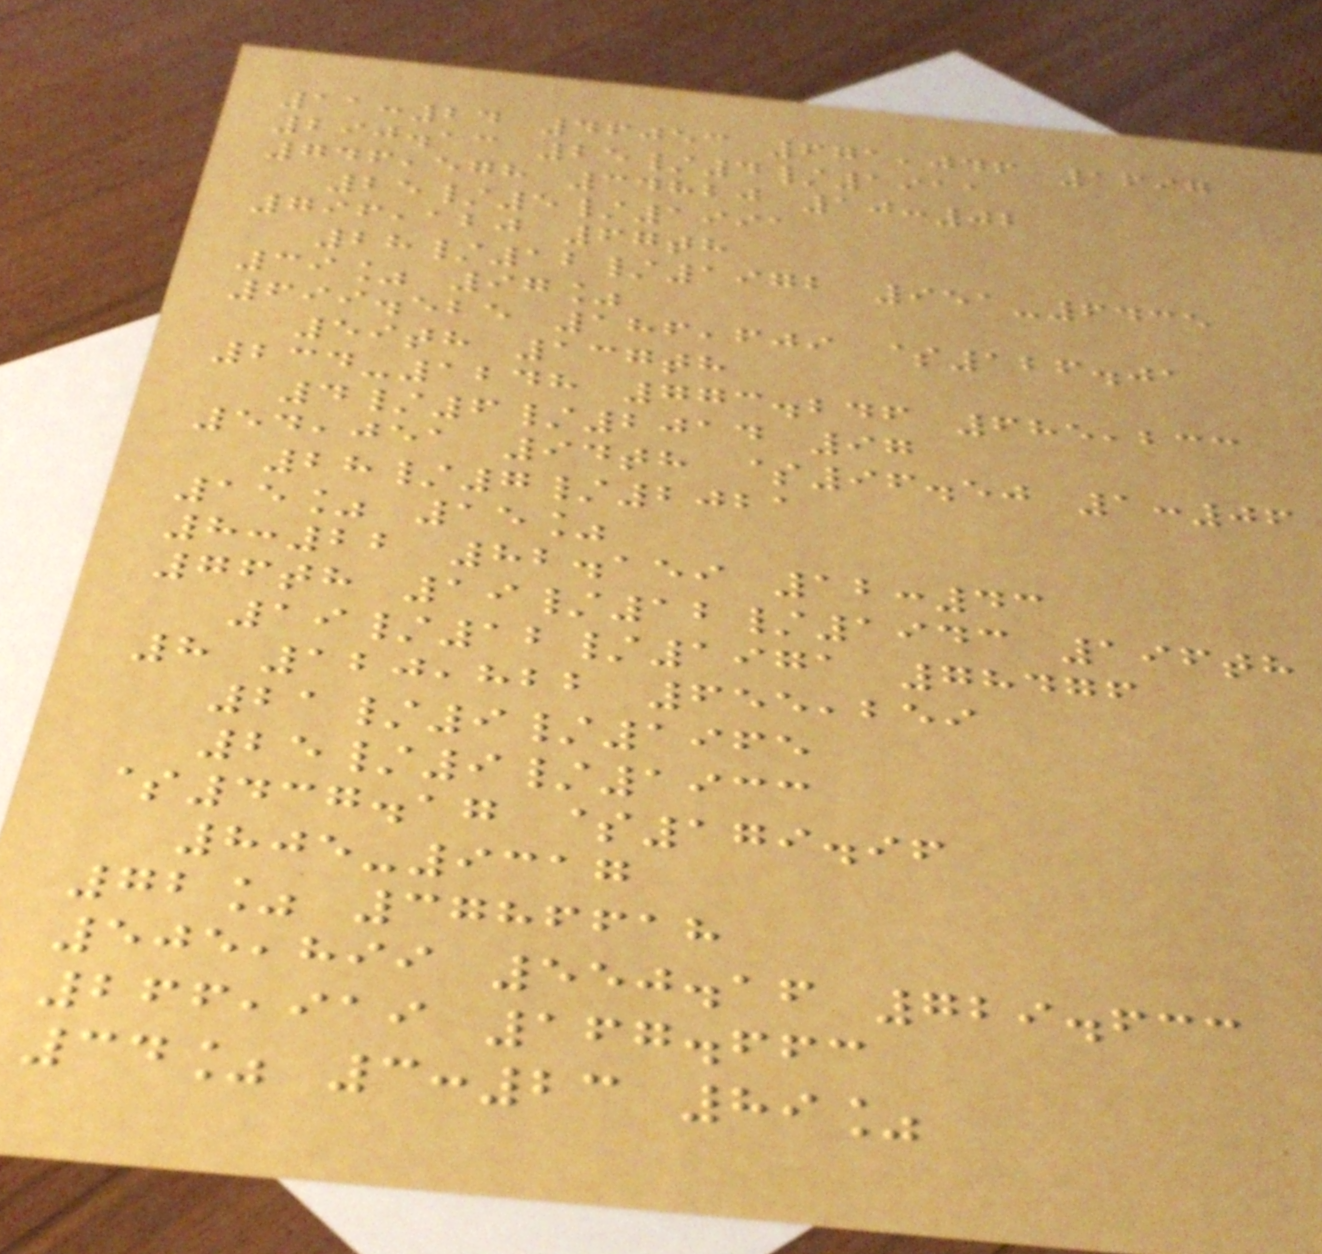11:24 46053 671,046 1697
290.13 25/4/1911
746,578 34820 10:02
25/5/1991
796,120 67th
28/12/1972 951-6435
39% 97%
699.525 186,609 $126.01
59th 137th
234-1248 773.246 685,233
4/6/2014 97
54,051 94th $96.50 1:06
28/7/2021
15% 15%
8:22 82.159 12:43
76th 19/12/1943 196th
19/12/1971 78476
8 120,822 655,259
21/9/1965
25/9/1933
$437.17 $179.96
805-9317
72% 3786618
505,899 550.16 729.633
266,919 167.663
34% 3:23 89%
